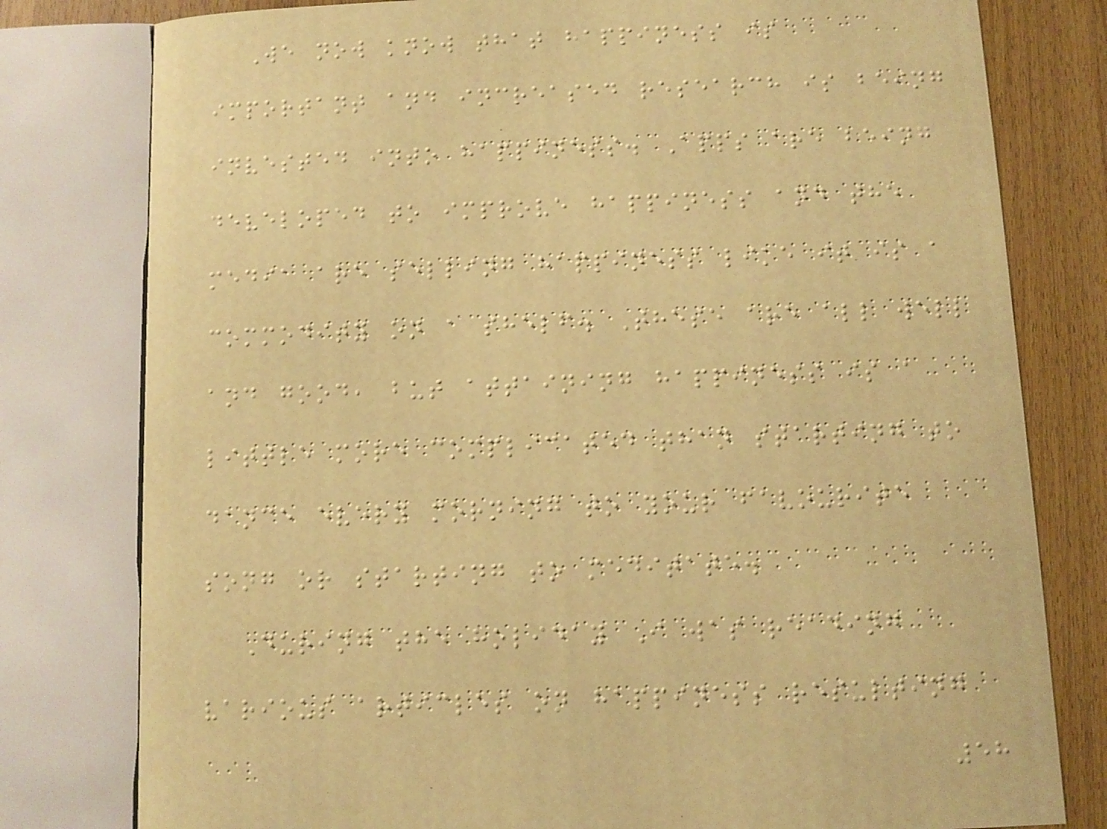We now know that happiness is
important and increased research is being
invested into happiness. Apps are being
developed to improve happiness and the
media are selling happiness like it is a
commodity on a shelf. These are all well
and good, but attaining happiness is a
little more complicated than starting to
dance every morning to your favourite
song or starting to meditate.
During the holiday I was reading
various articles on happiness resulting
58
